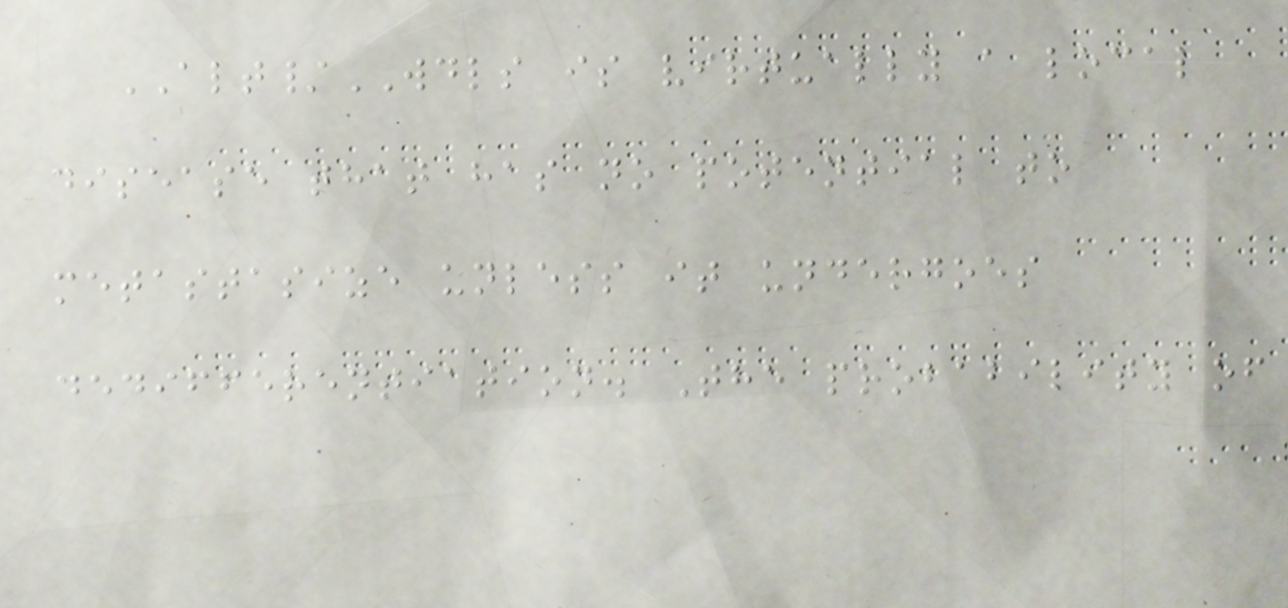ALT/WDLS is virtually a local
disease that has no potential to
metastasize unless it undergoes
dedifferentiation. The probability of
